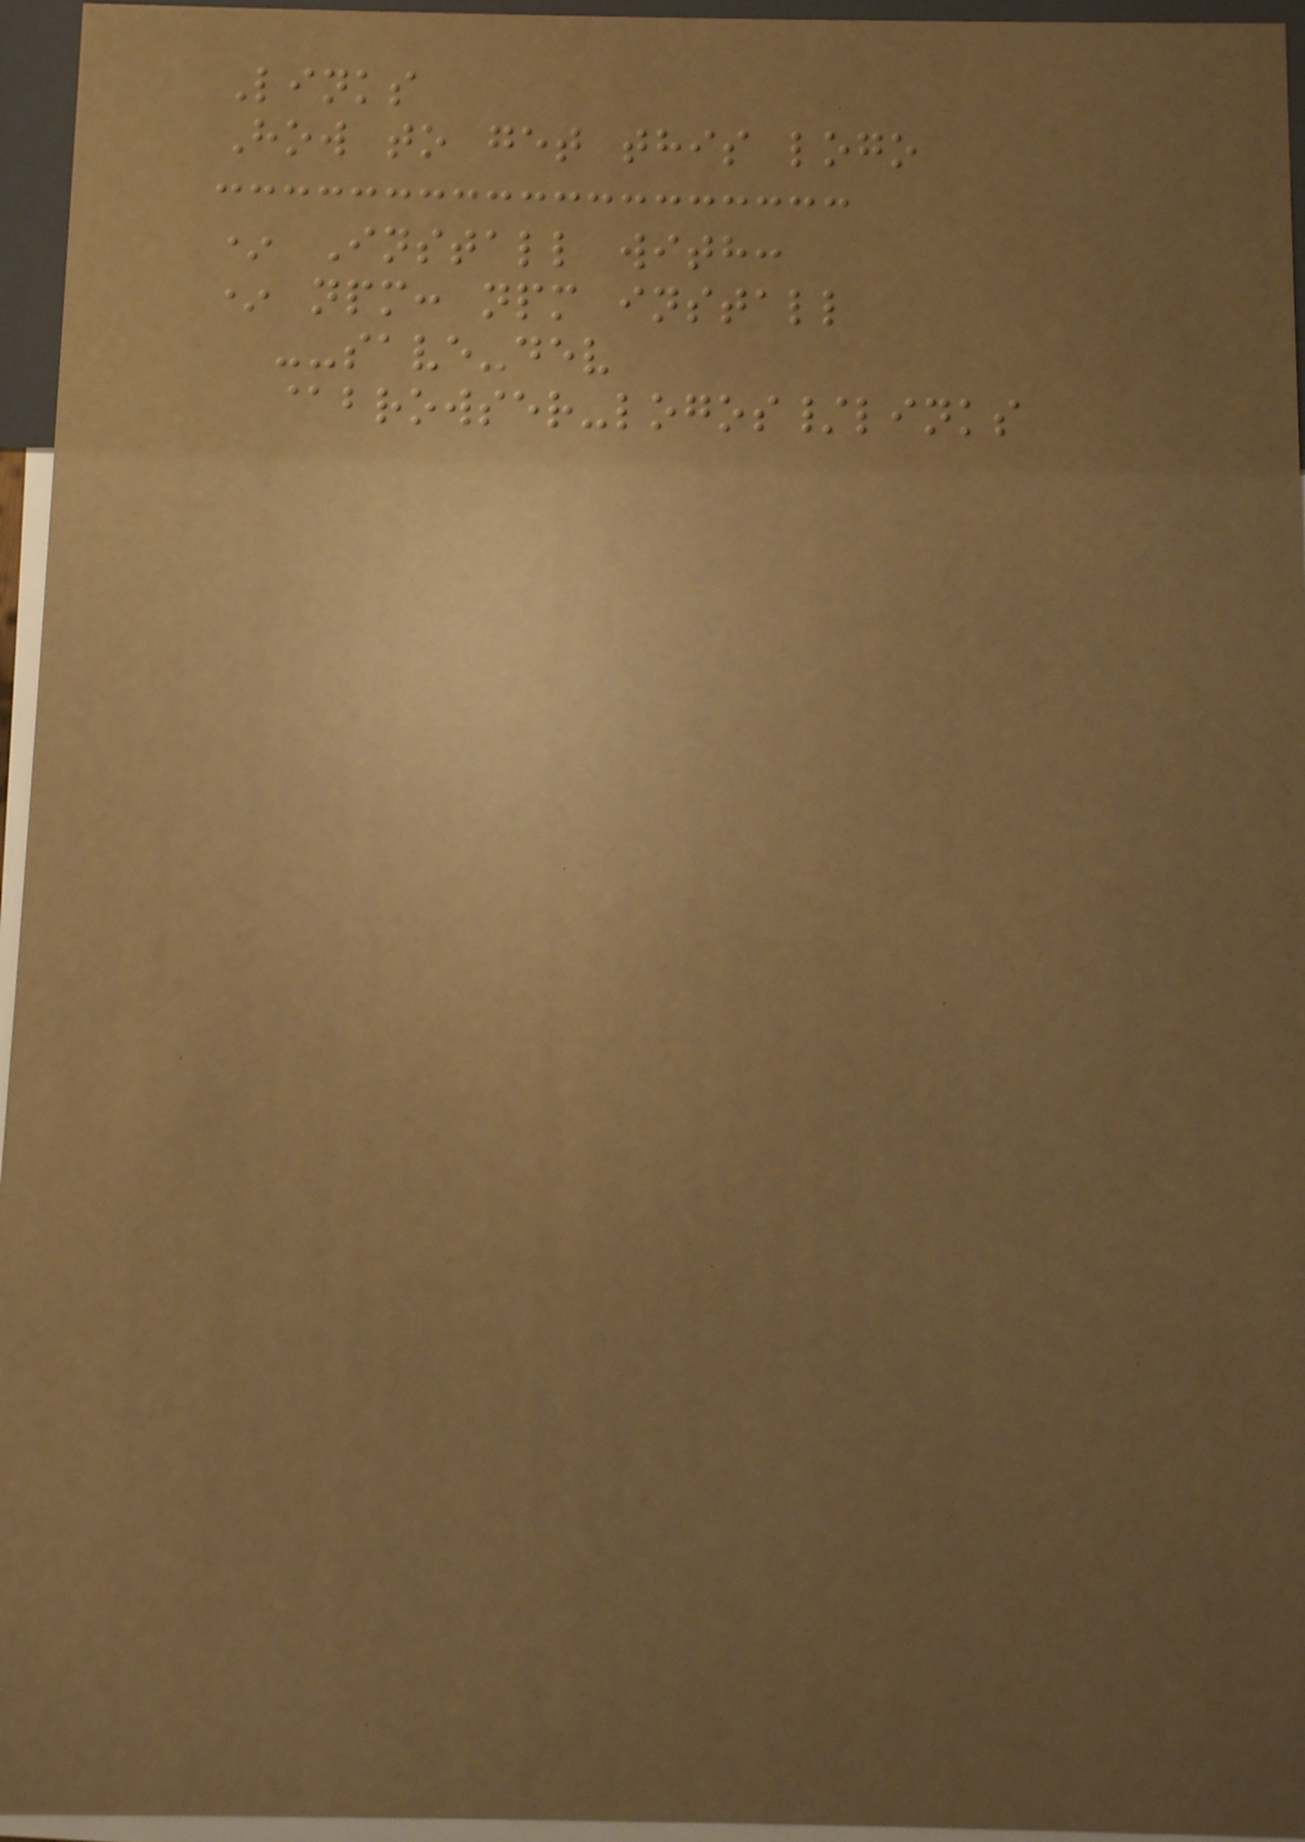Links
How to get this logo
* Install with:
* npm: npm install
--save-dev
@browser-logos/links
